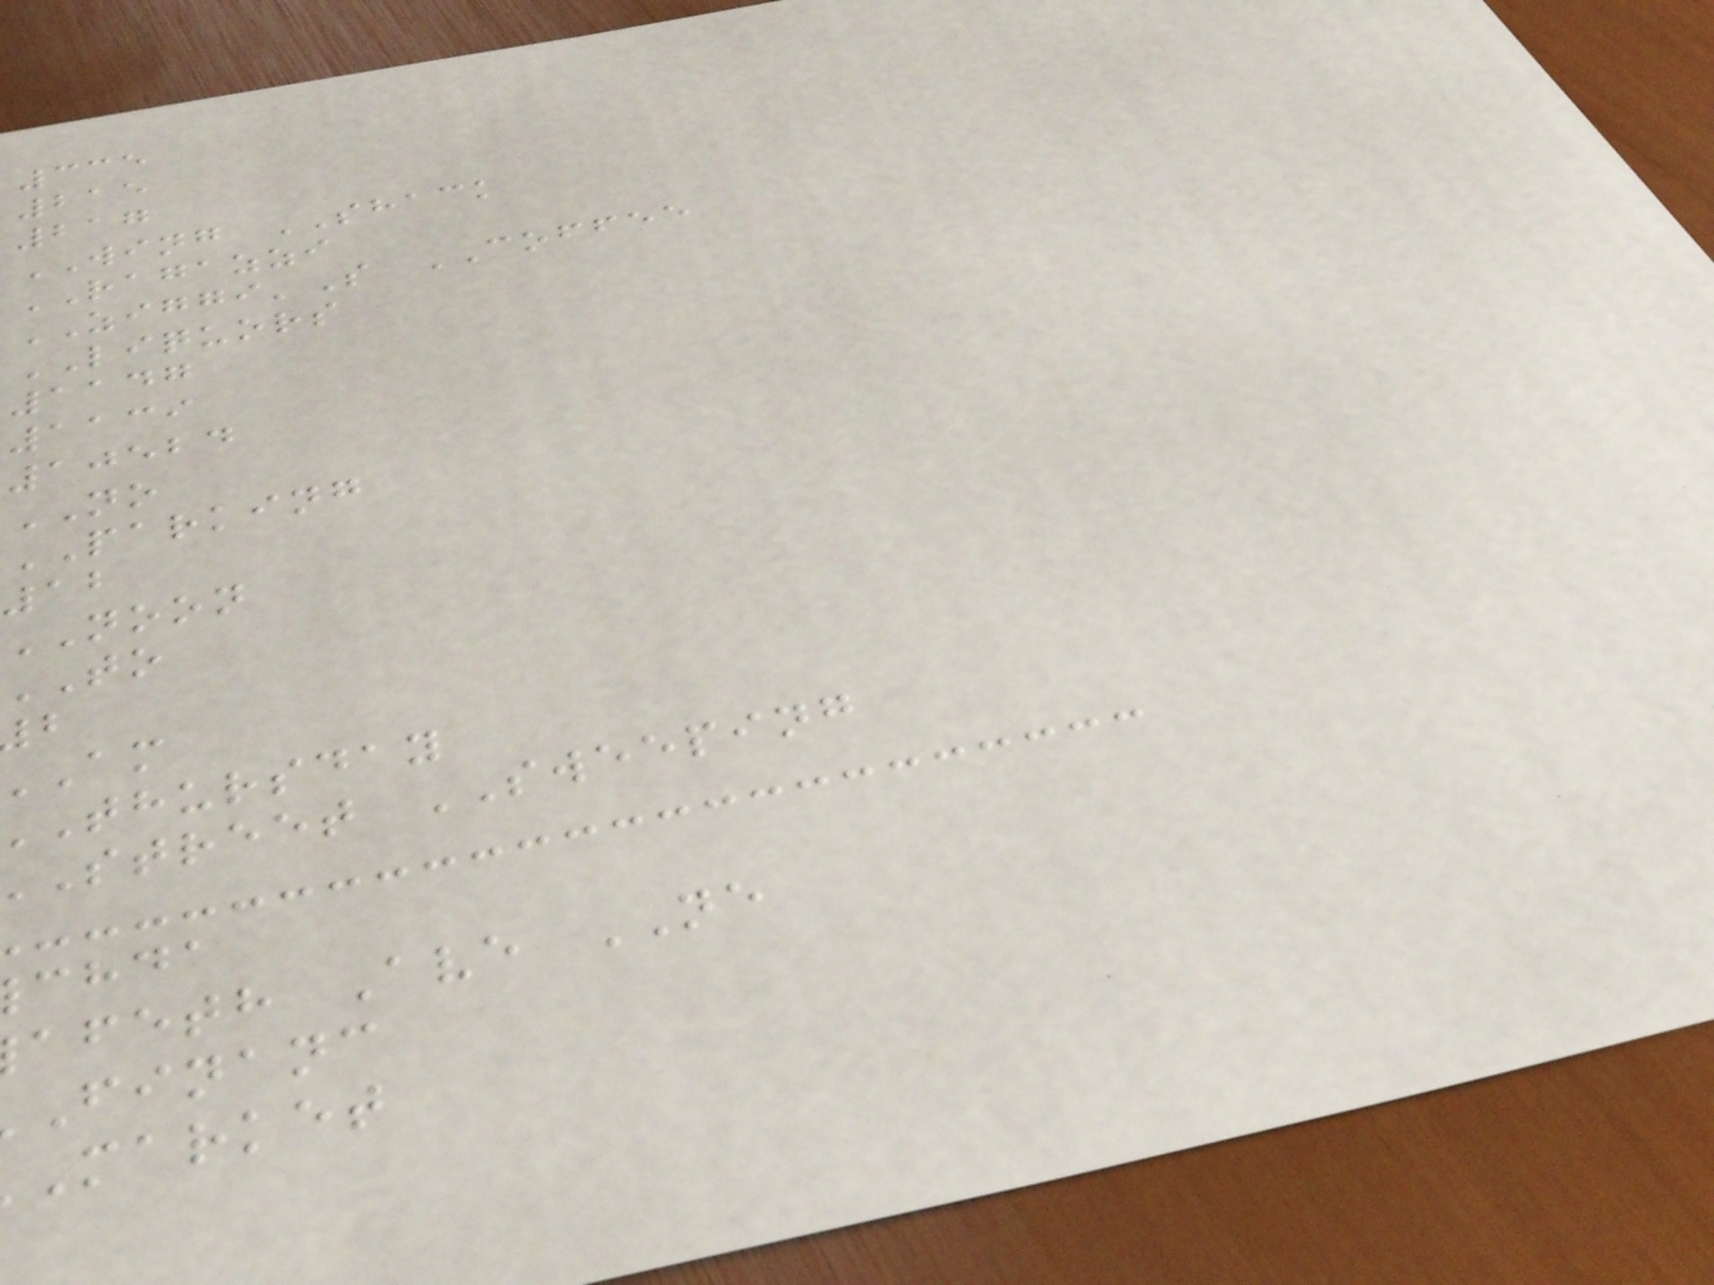335
215
217
WING SHACK
RAGAZZI
ZIGGI'S COFFEE
LIQUORS
1147
1139
10524
NO
PARKING
12
NOON
thursday
street SWEEPING
chda
afeth Ave NE
financ
market
